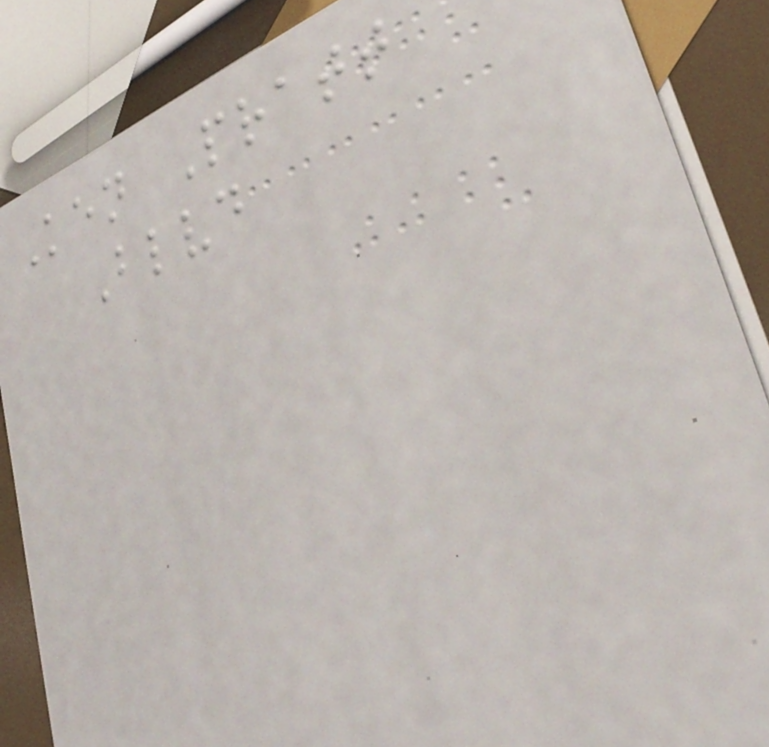Ken Pratt
Blvd
